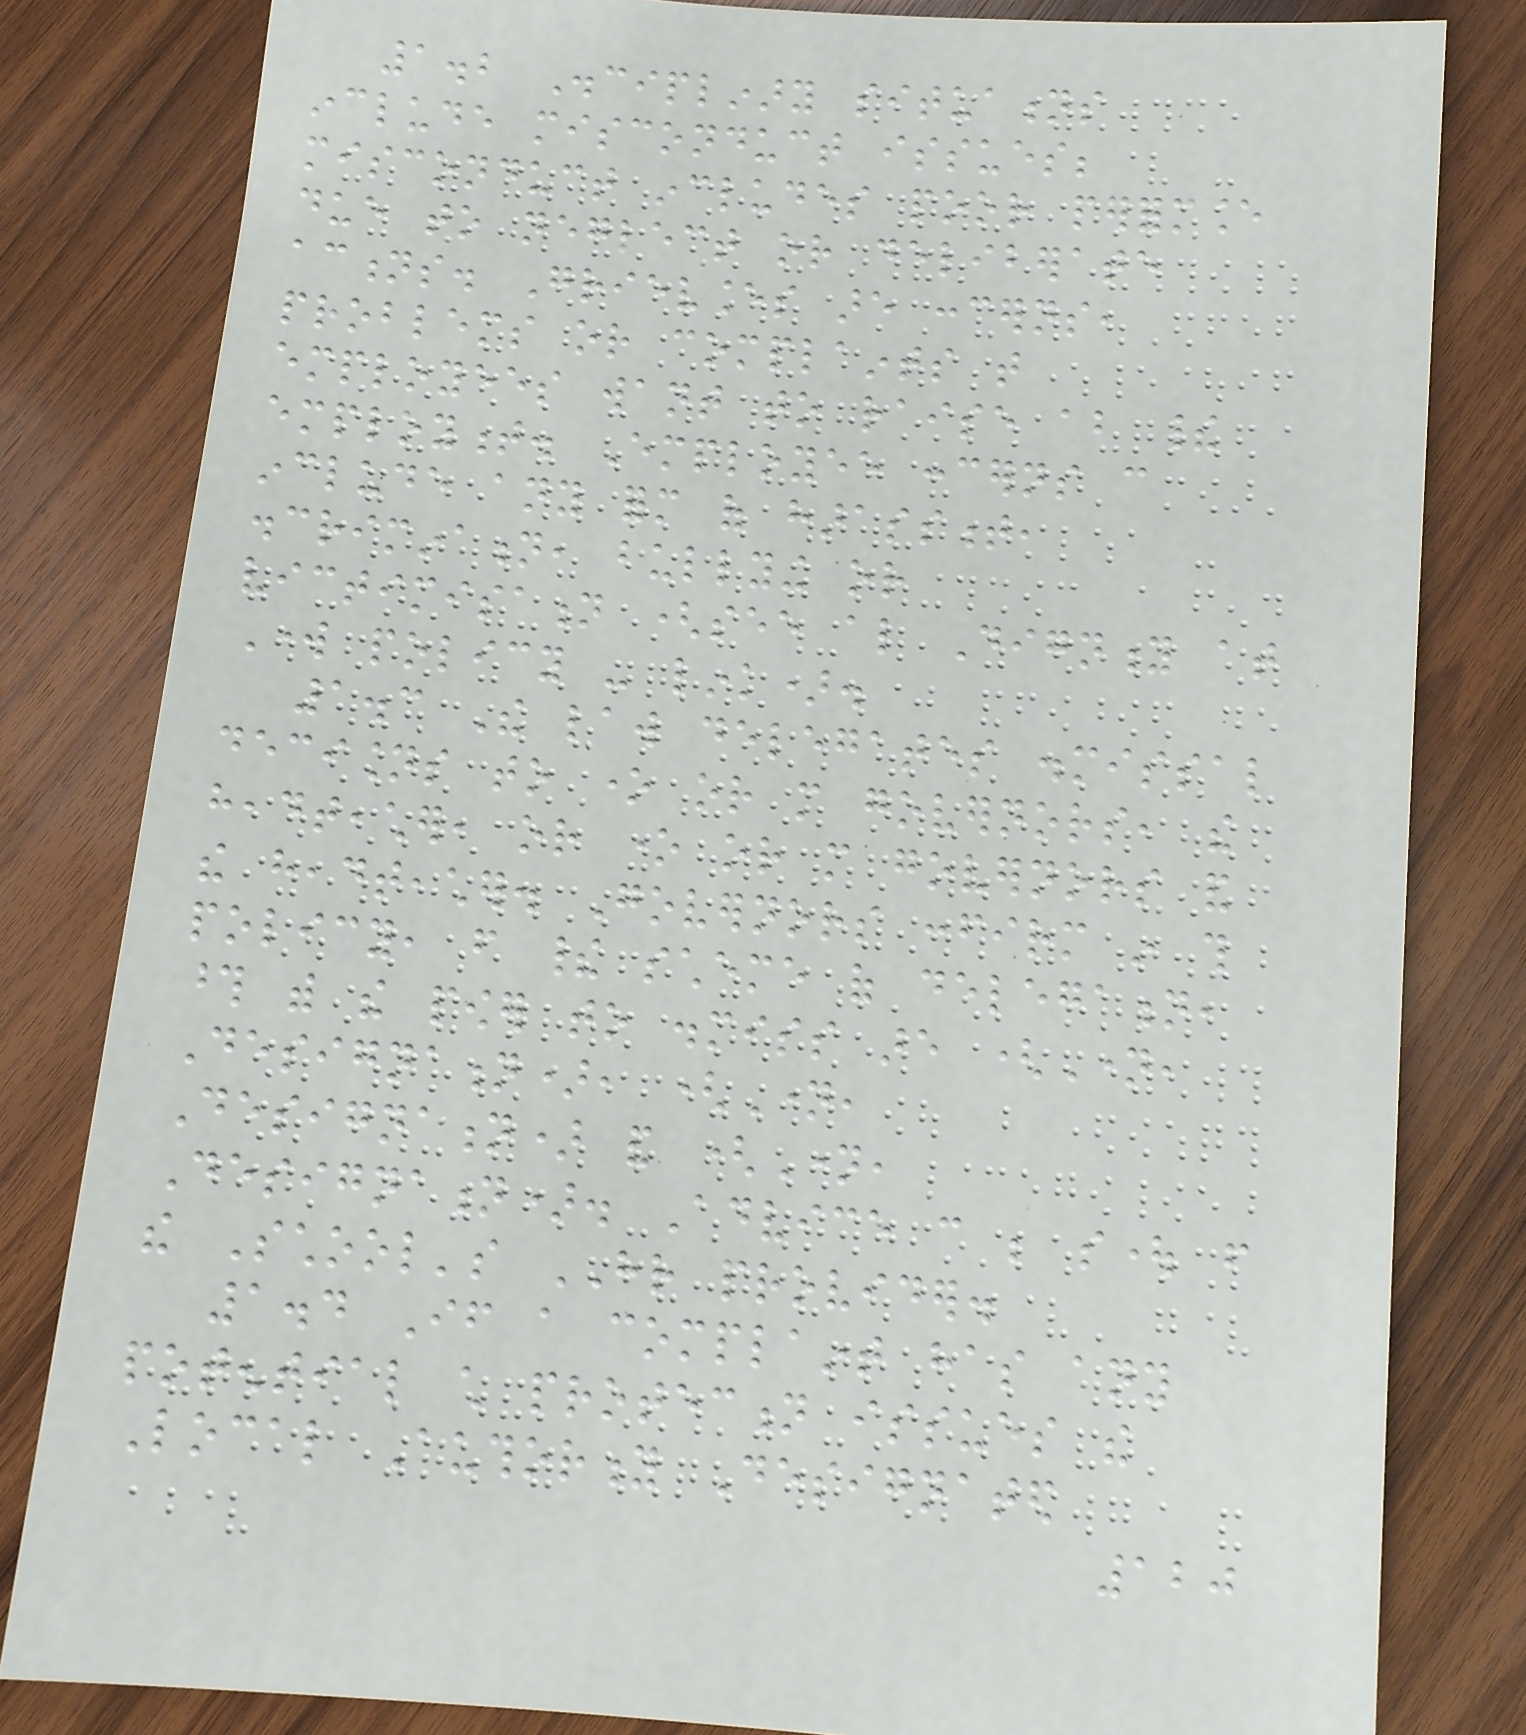1.2 Disciplinary situations
include misconduct issues;
misconduct includes poor performance
due to neglect or deliberate
actions. Grievances are concerns,
problems or complaints that
employees want to raise about their
employment. Employee concerns can
include any form of harassment,
discrimination, bullying or
victimisation (see also Dignity at
Work policy - link).
1.3 The law delegates dismissal
decisions to one or more governors, the
headteacher, or one or more governors and
the headteacher. Governors confirm in this
policy, from their scheme of delegation,
those with the power to dismiss are (Name,
Designation), (Name,
Designation) and (Name,
Designation). Advice can be sought from
the School's HR provider.
1.4 If a complaint has any
potential child protection issues the
Local Authority Designated
120
